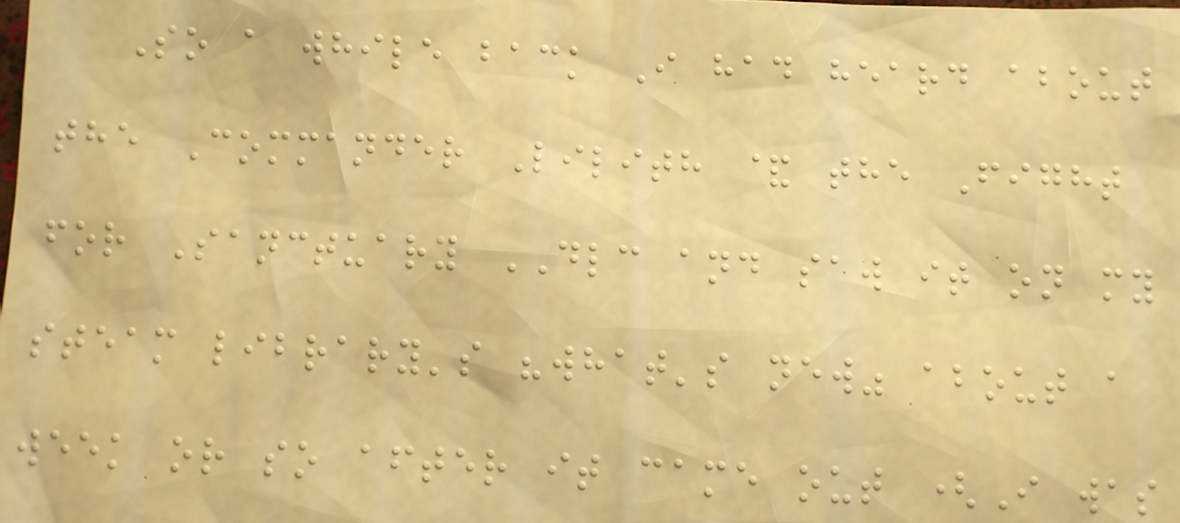So a while back I had heard about
the Commander Lilith & the Fight
for Sanctuary DLC and saw it on my
steam library's "what's new" about a
week or so after it came out (I was
